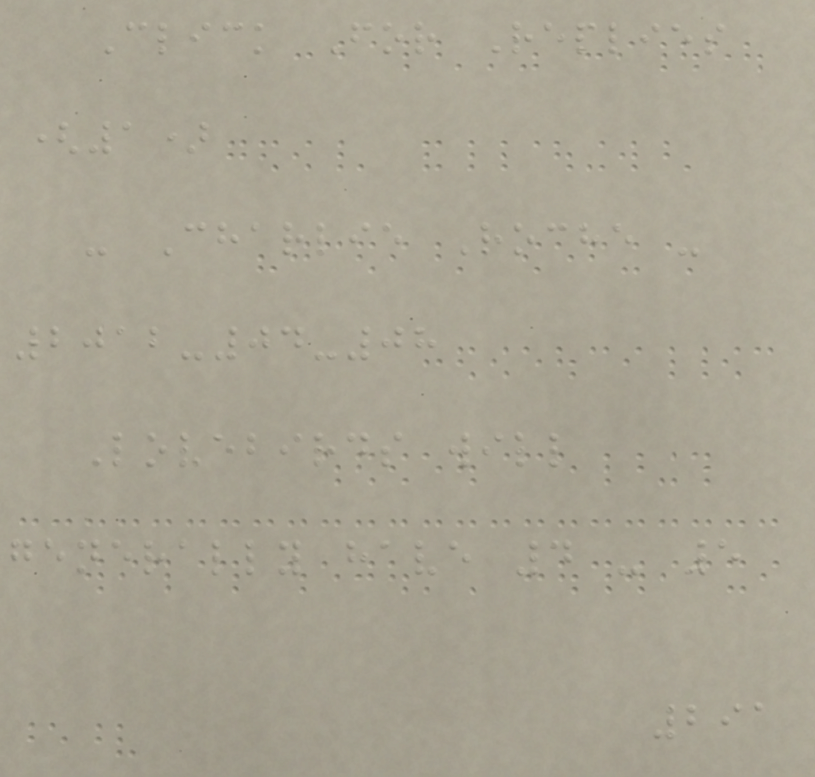Click For Replies
(1)
- Charlie Roche -
2012-04-08
Lovebirds will
generally have 4 - 5
291
